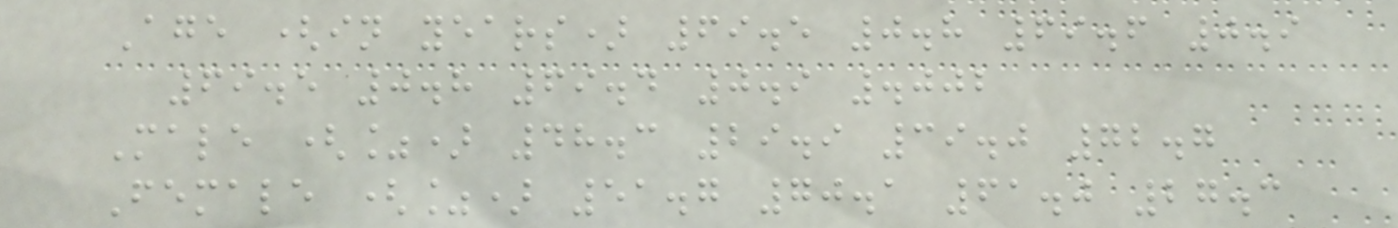Age (in years) 69.5 0.8 69.6 0.9
69.5 0.8 69.4 0.9 .002
Male (%) 48.3 29.9 39.0 72.7
Female (%) 51.7 70.1 61.0 27.3
